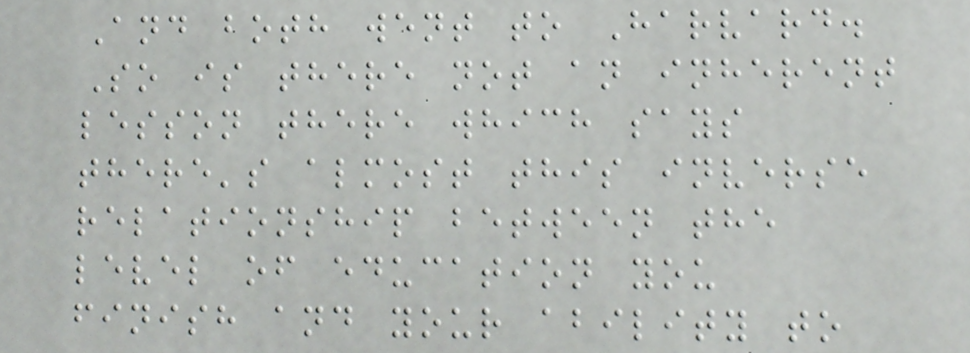And both went to Harvard.
So is there not an inherent
lesson there which says
there's almost this inverse
relationship between the
level of education you
finish and your ability to
